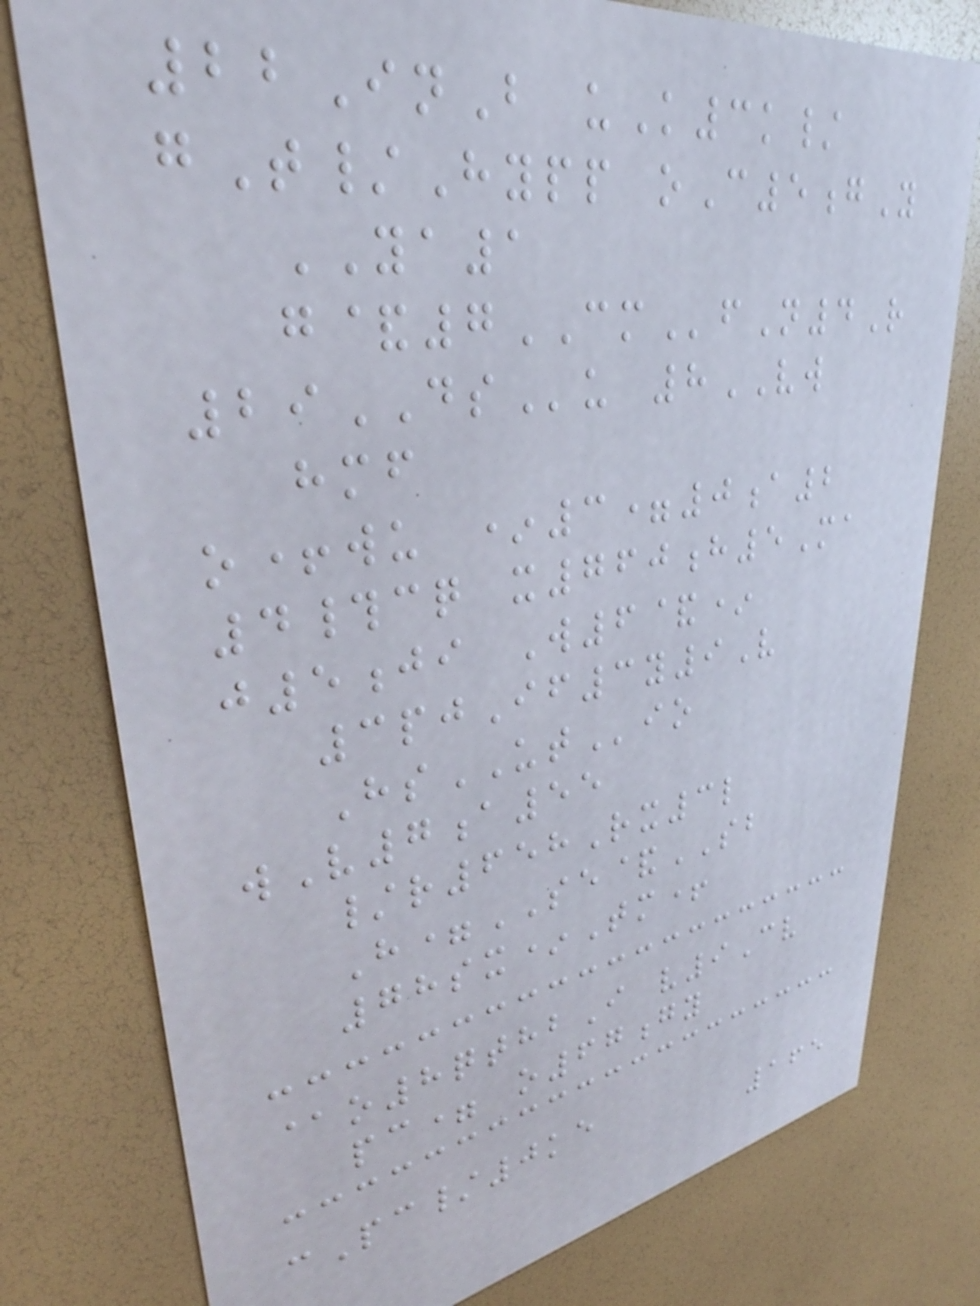22InB uK3k/
gT/Hypp oC5gY
YA1
g&7CMfN4R
29DSu 8VW
hmf
o+wu *3=0a2
4#cq x760h5Ma
j5ji W6&*
3pjIf3y9V
HsUTio
wV7a55
/r658Rx3l
H=SE&SB
78sx*Tm+
@o8qthbI v9Cv
pc= o67gy
cPc/0ke
165
